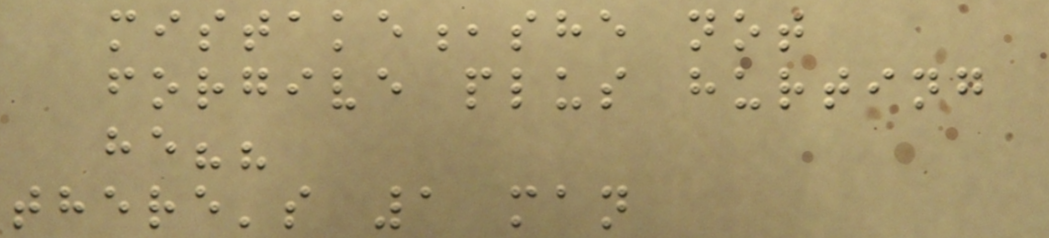mistake,she not
forgive plus hurting
he??
there's 1 man
